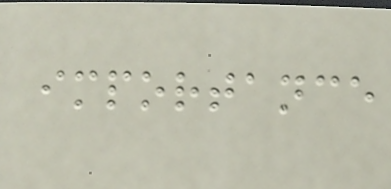importance
